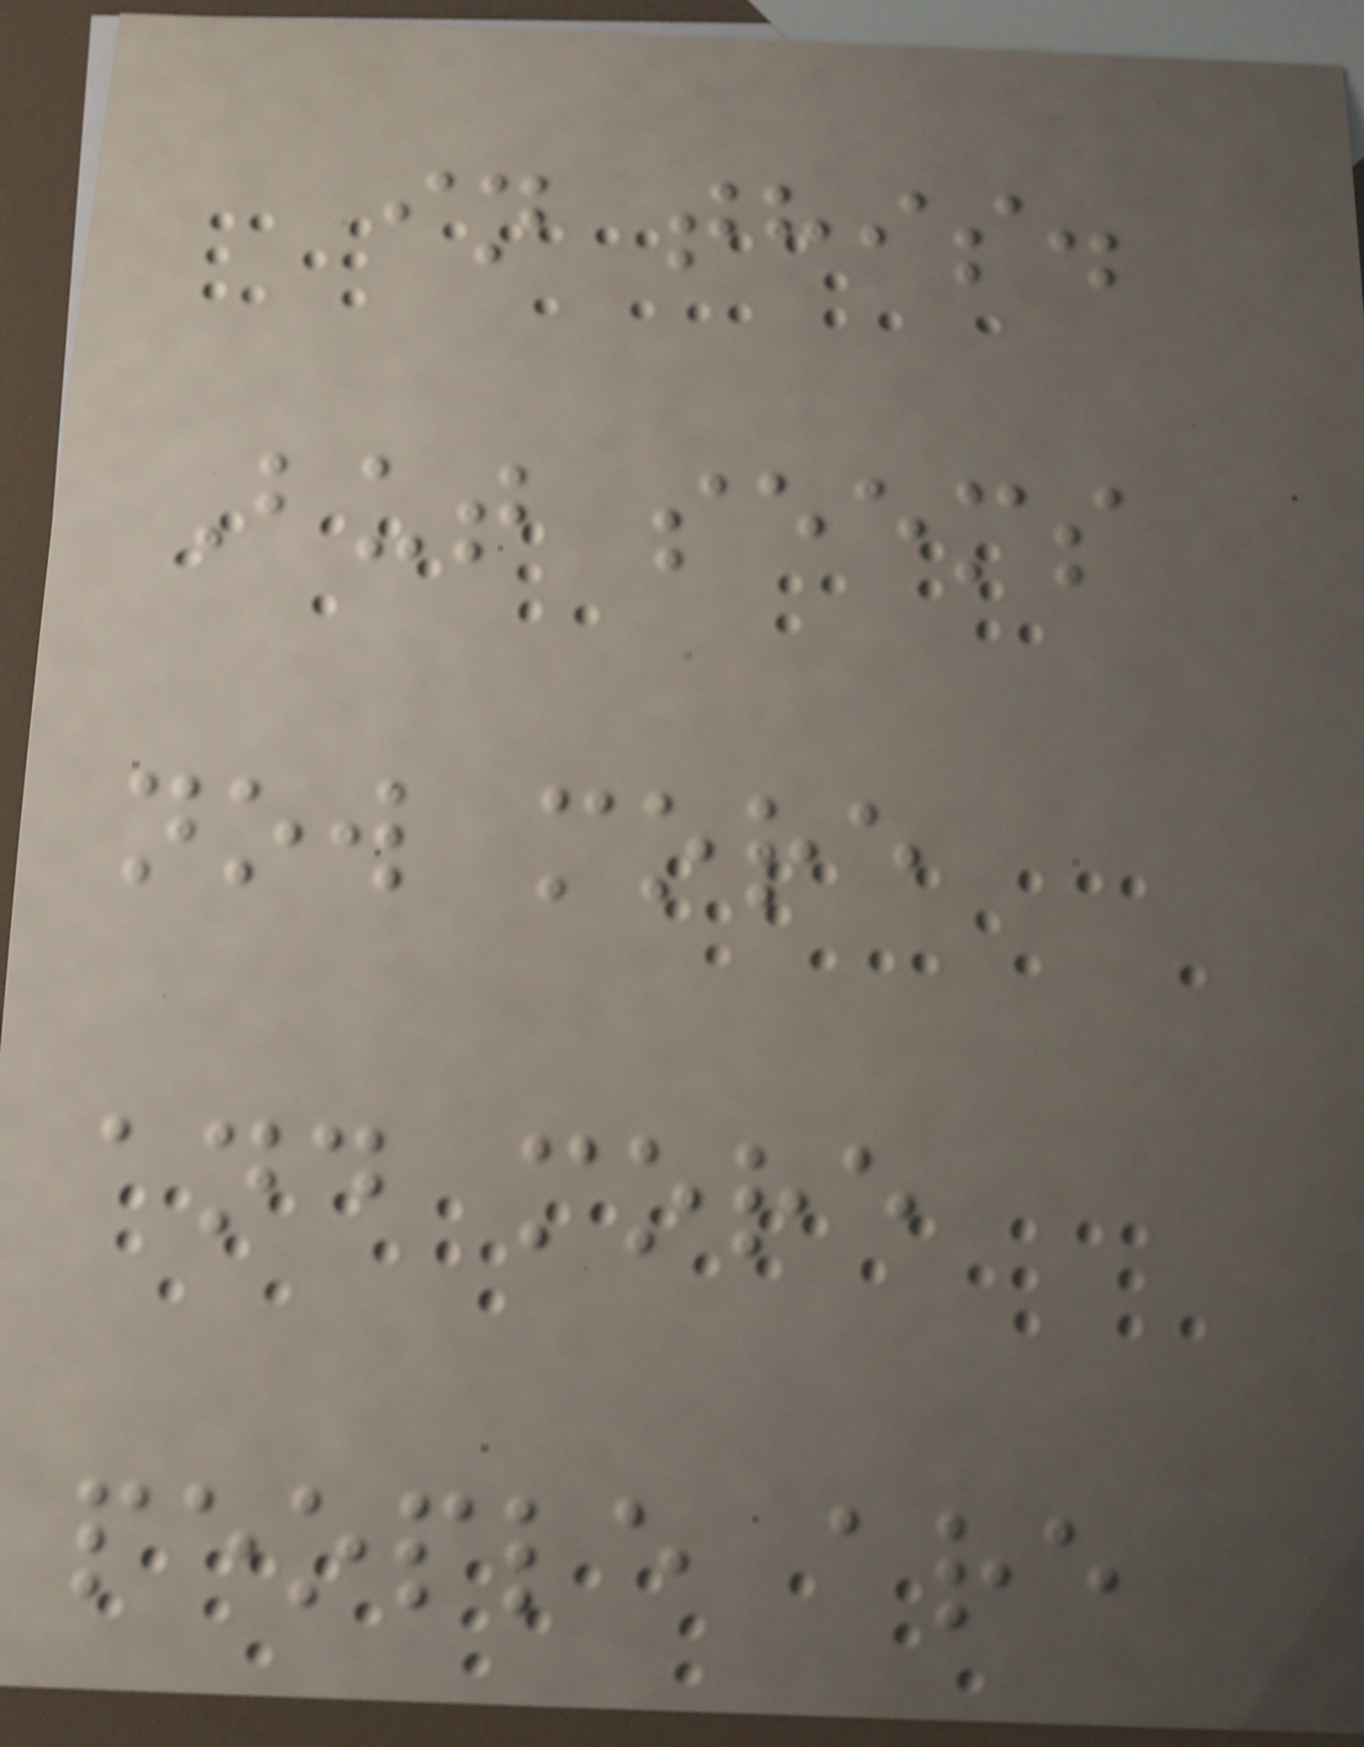in this.
But seems
now more
and more
people are
